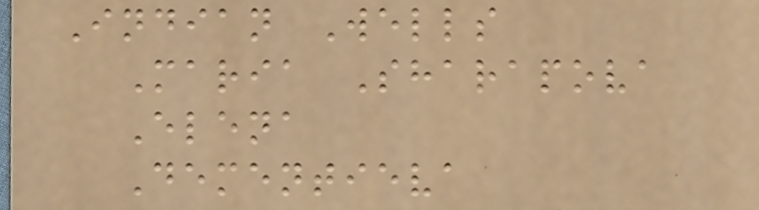Indian Wells
Maria Sharapova
Elena
Dementieva
